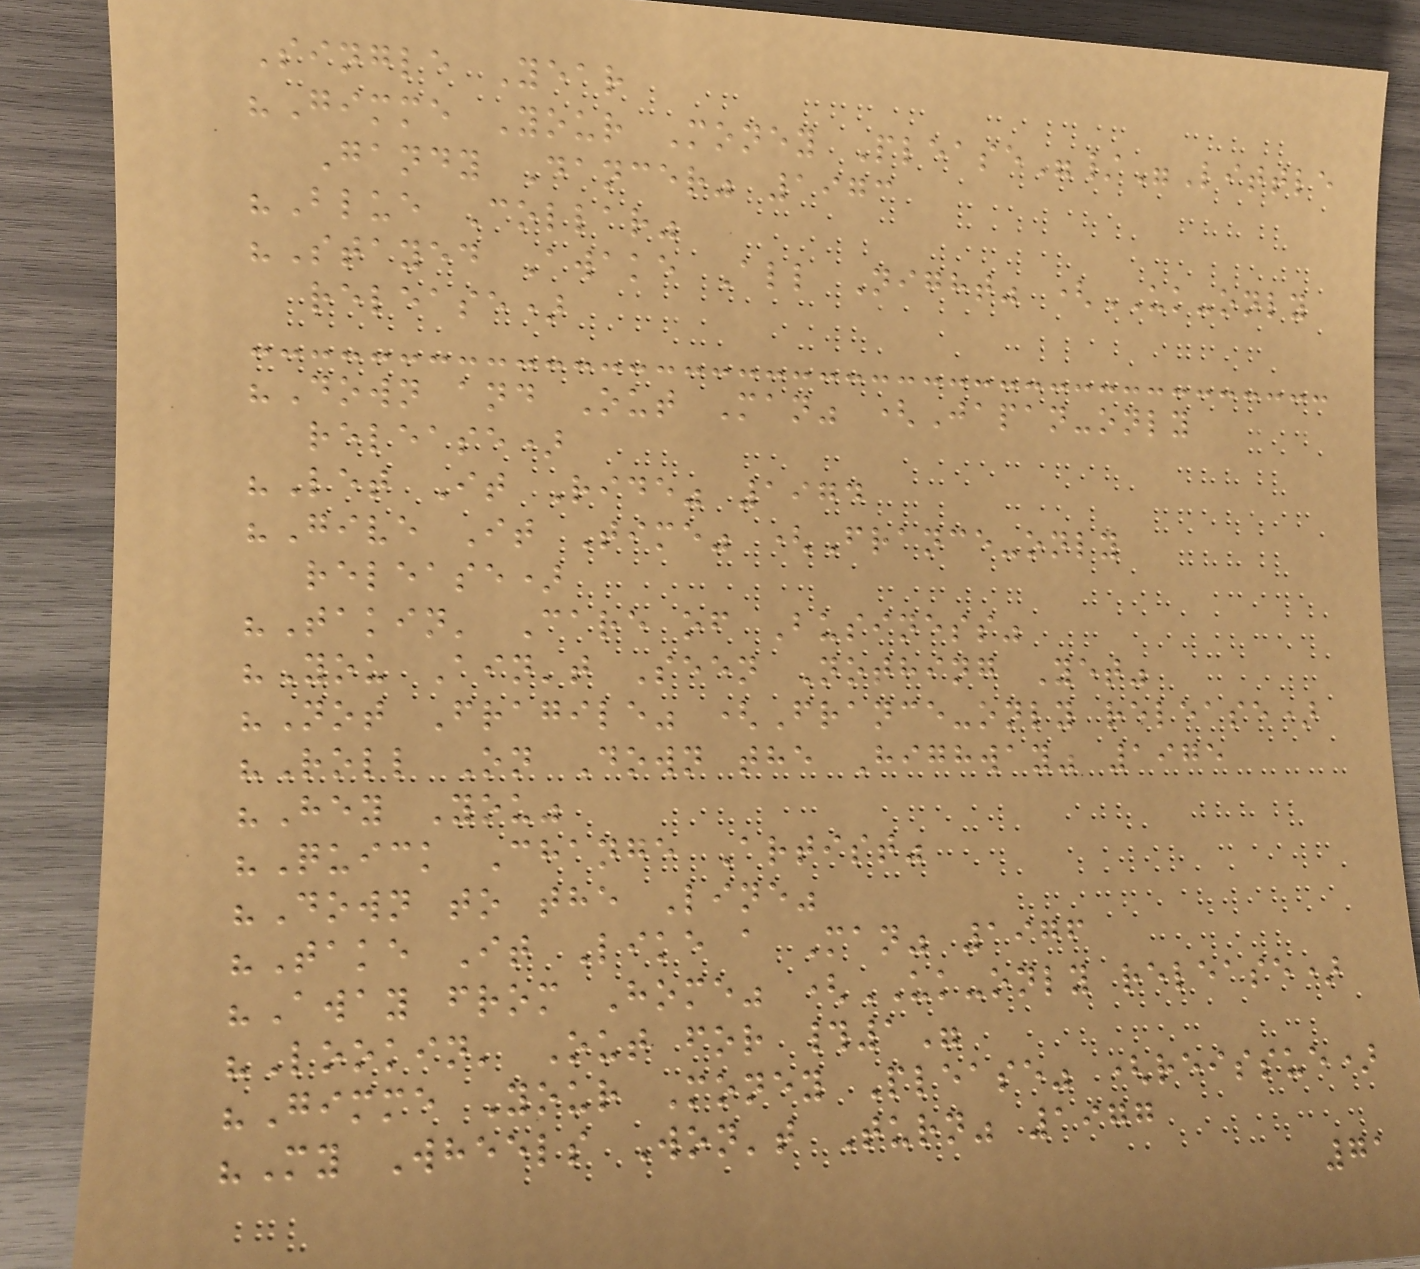Single Year
"Gimme Your Money Please"/"Little
Gandy Dancer" 1973
"Blue Collar"
"Stayed Awake All Night" (UK-only
release)
"Down and Out Man" (Japan-only
release)
"Let It Ride" 1974
"Give It Time" (France-only
release)
"Takin' Care of Business"
"You Ain't Seen Nothing Yet"
"Not Fragile" (France-only release)
"Roll On Down the Highway" 1975
"Hey You"
"Quick Change Artist"
"Down to the Line"
"Take It Like a Man" 1976
"Away from Home" (UK-only release)
"Lookin' Out for #1"
"Gimme Your Money Please" (reissue)
"My Wheels Won't Turn" 1977
71
